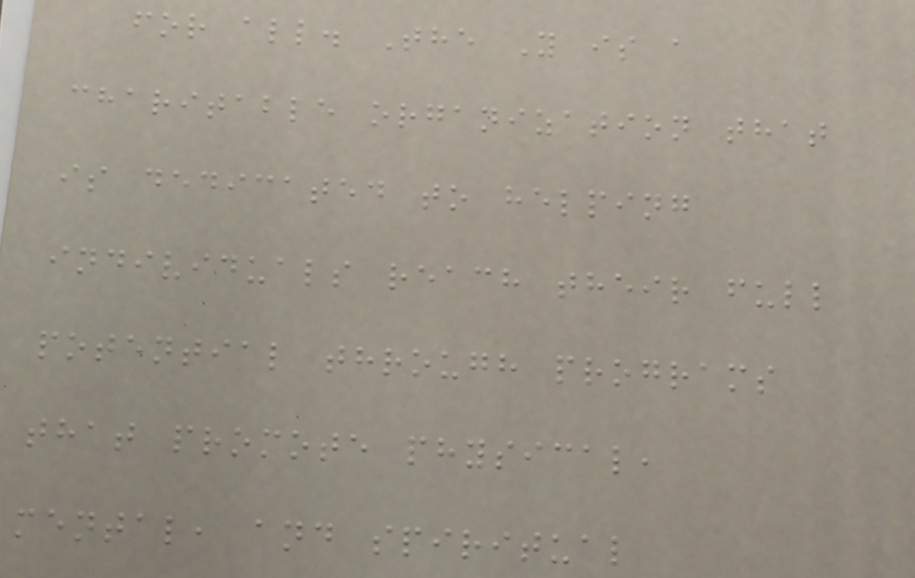for all. The Y is a
charitable organization that
is dedicated to helping
individuals reach their full
potential through programs
that promote physical,
mental, and spiritual
